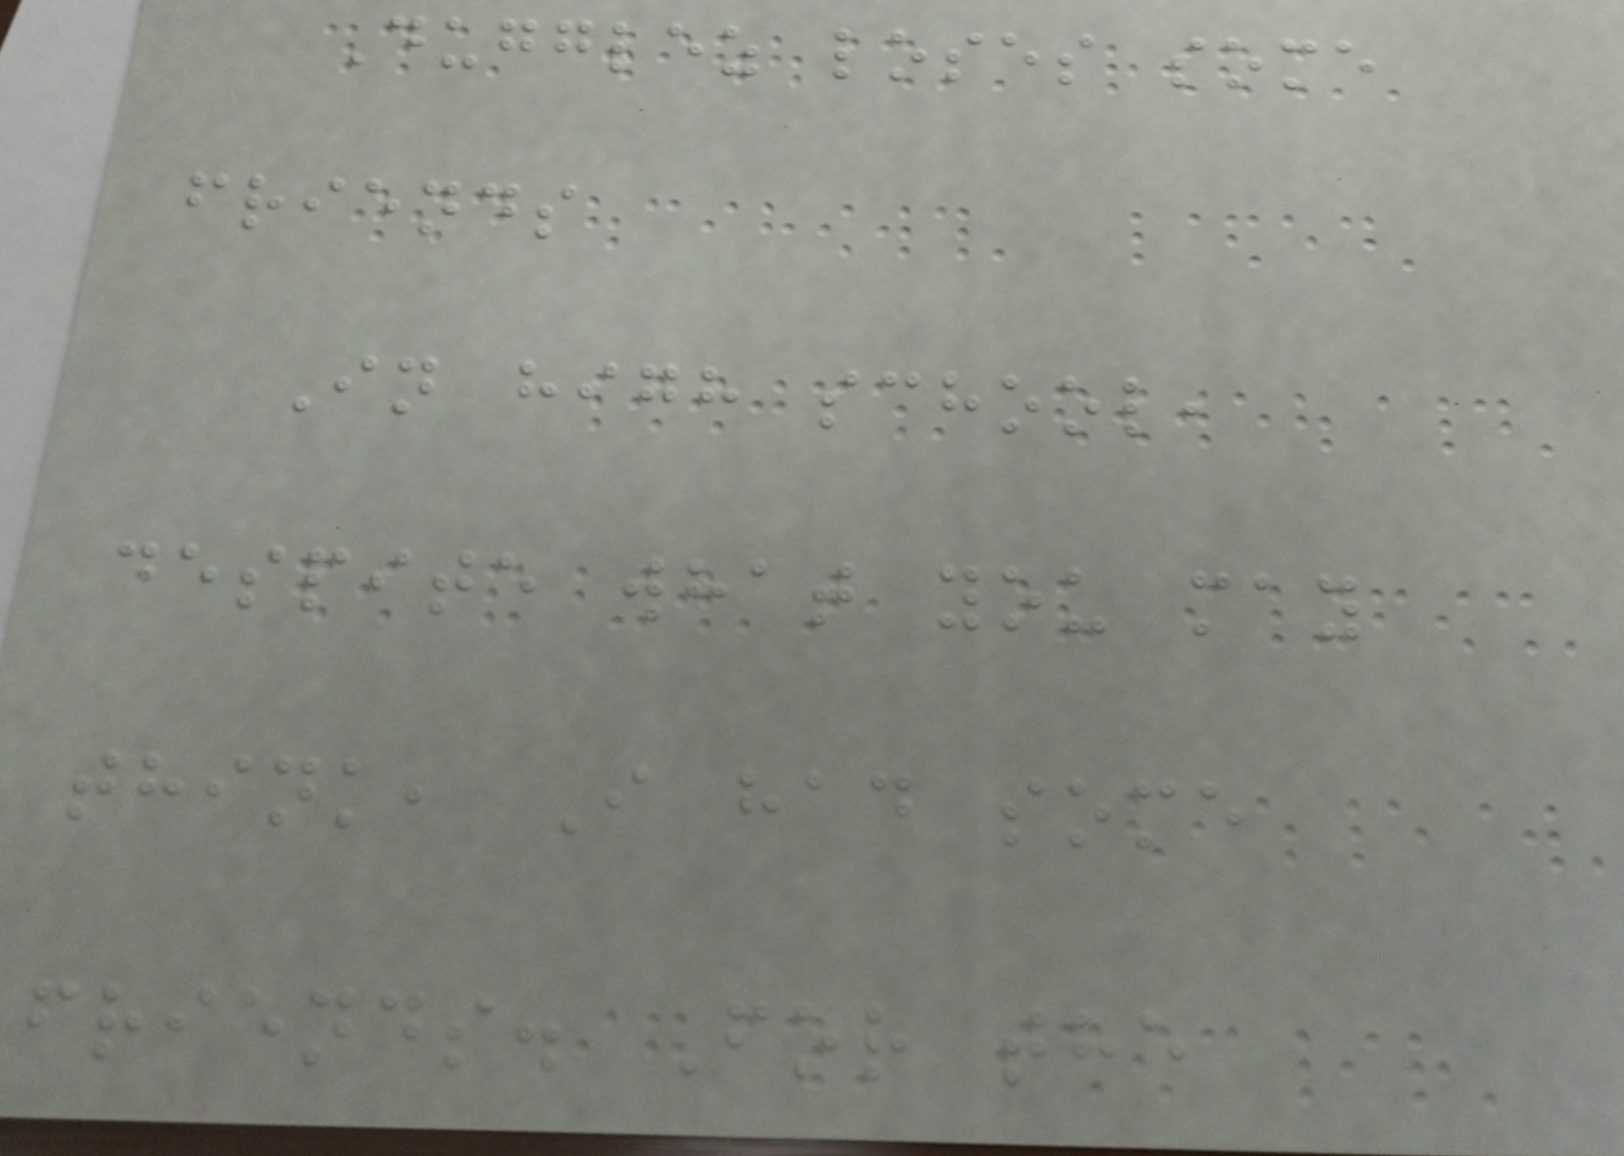Dugglez loses some
friends
In high school,
despite what you may
think, I had some
friends. For the
